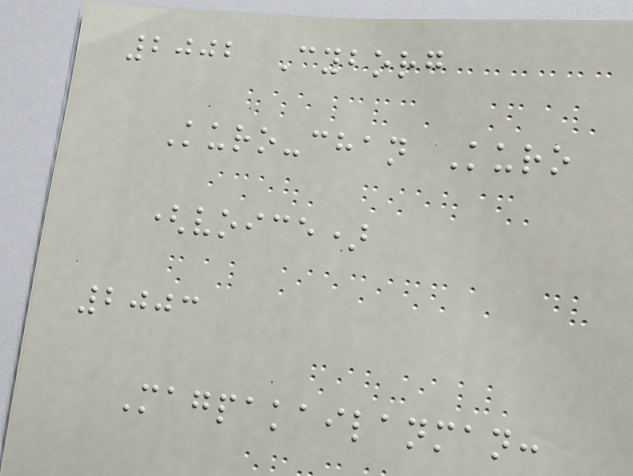2002 Cyborg
Kuro-chan Kuro
(voice)
2003
Magpakailanman:
